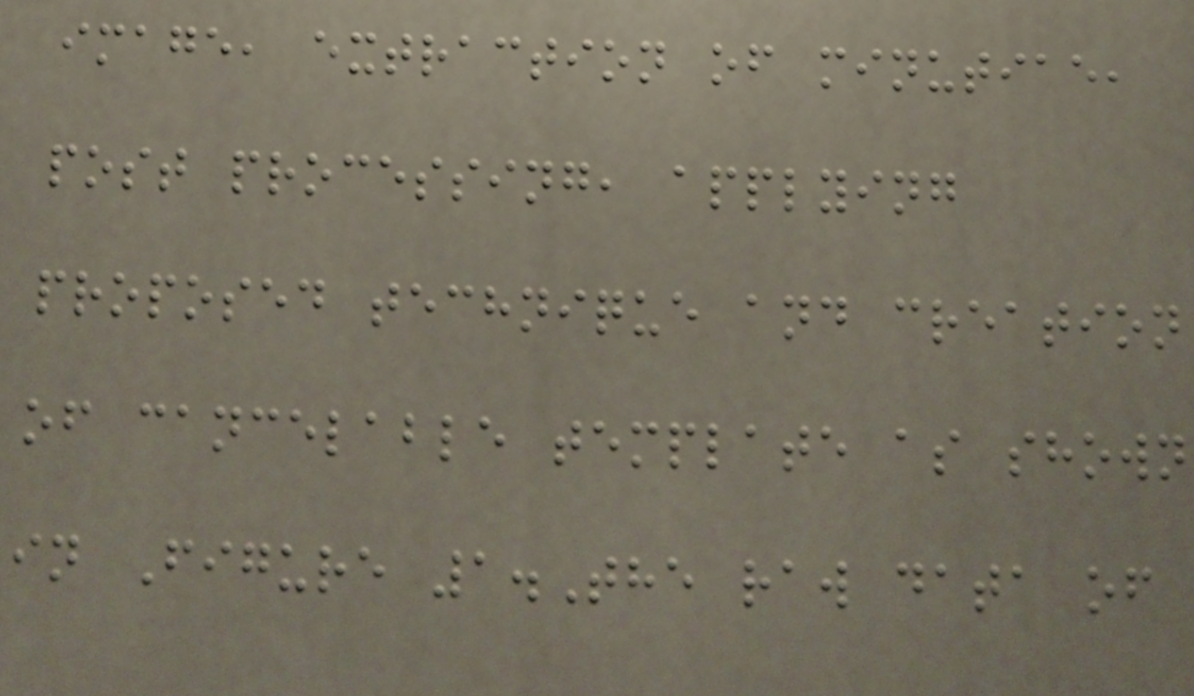image, extraction of minutiae,
post processing, applying
proposed technique and creation
of cancelable template as shown
in Figure 1.The raw data of
